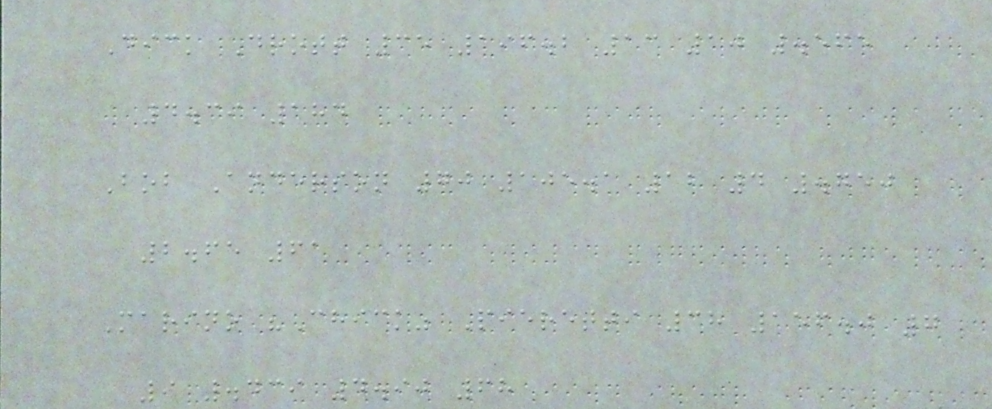Dick Drott 35 196.2 13 10 .565
4.39 184
Bob Anderson 70 105.1 12 4 .750
2.65 61
Marino "Chick" Pieretti 38 156.0 7
9 .439 4.90 68
